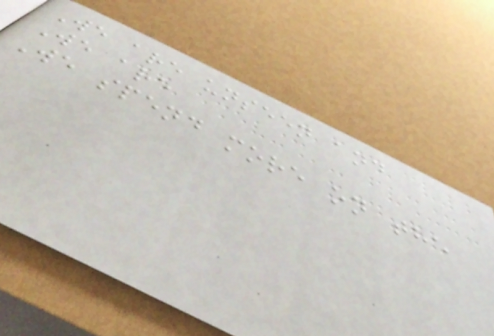We are unseen and
We are
We spend more on the
